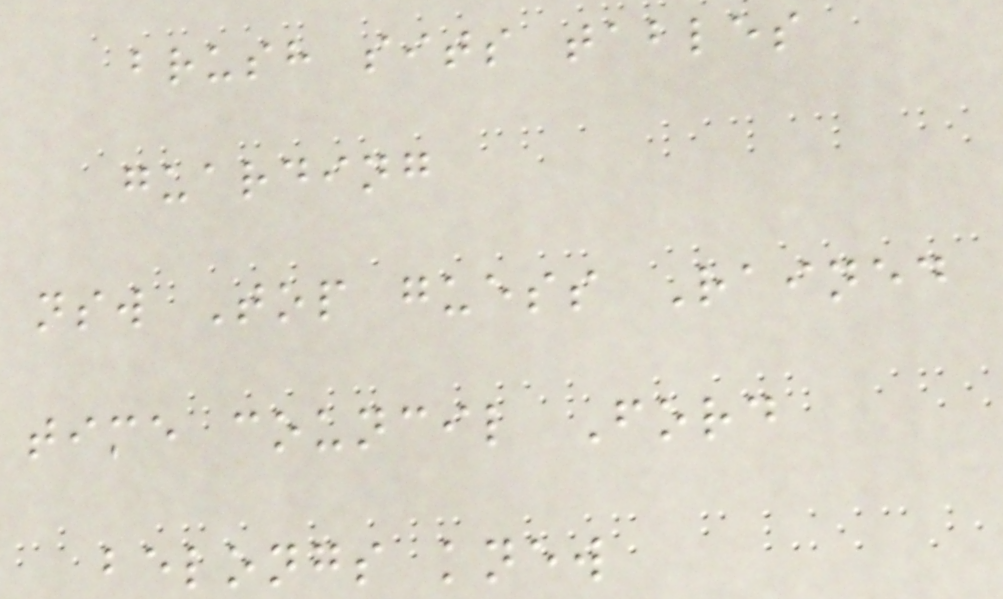brush sits tables
guarding
nsw Top guess Rained
time council Ford
belongs knew
